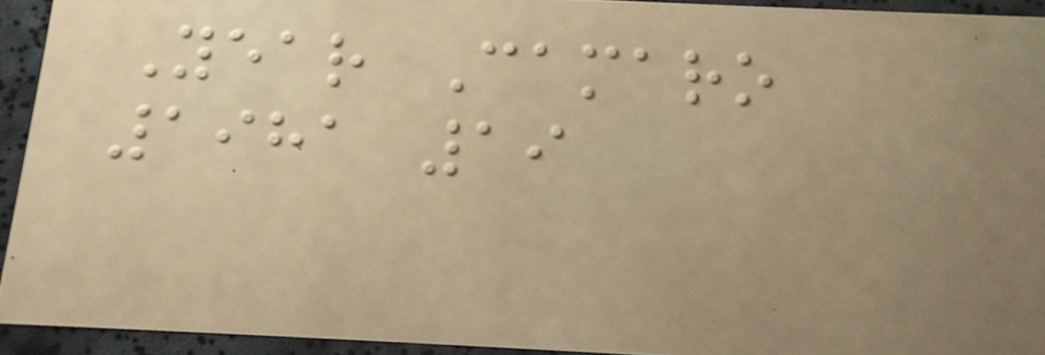Year Camaro
1981 19
